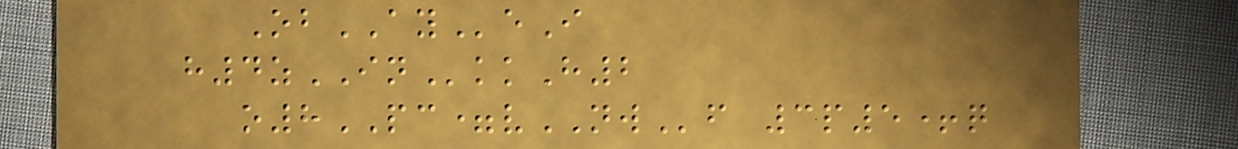ObAYeI
h4zINkkH2
o8PC=vNWf 3p5+q
